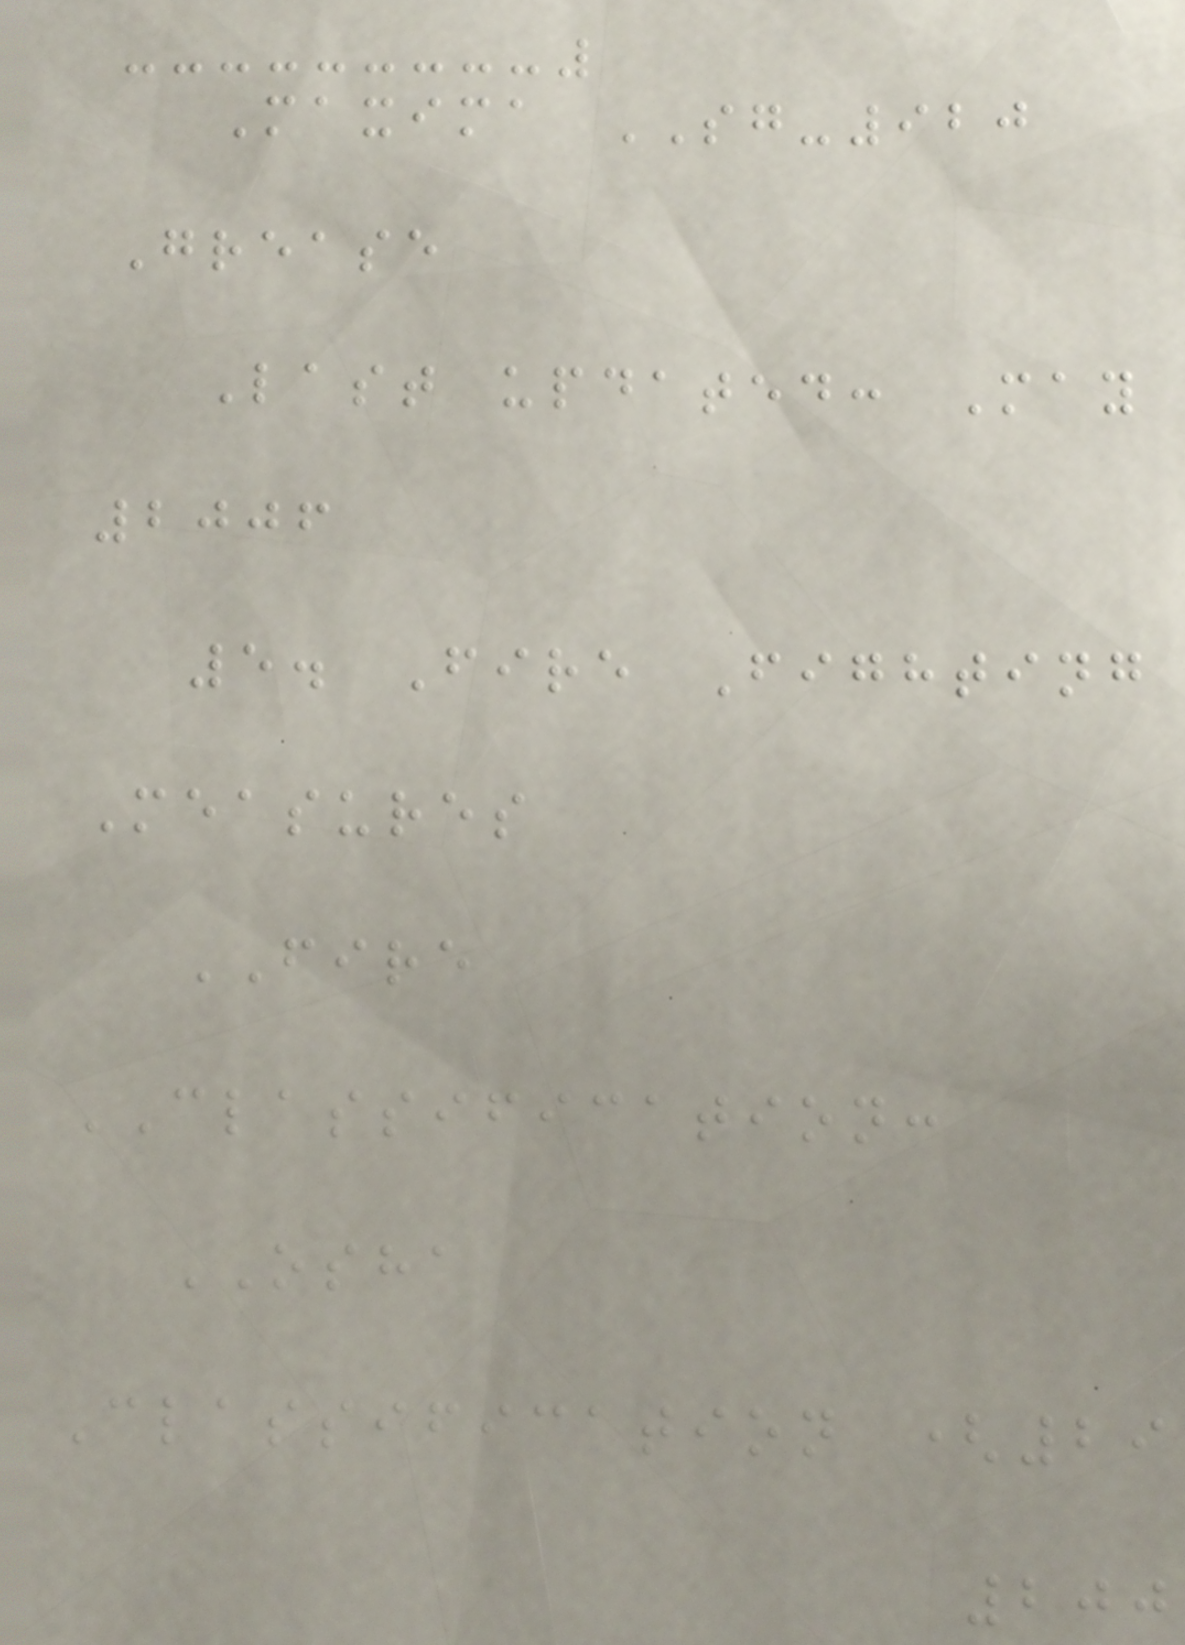Maxima SG-920
Grease
Last updated: May
2006
5. Fire Fighting
Measures
FIRE
CLASSIFICATION:
OSHA
Classification (29
200
